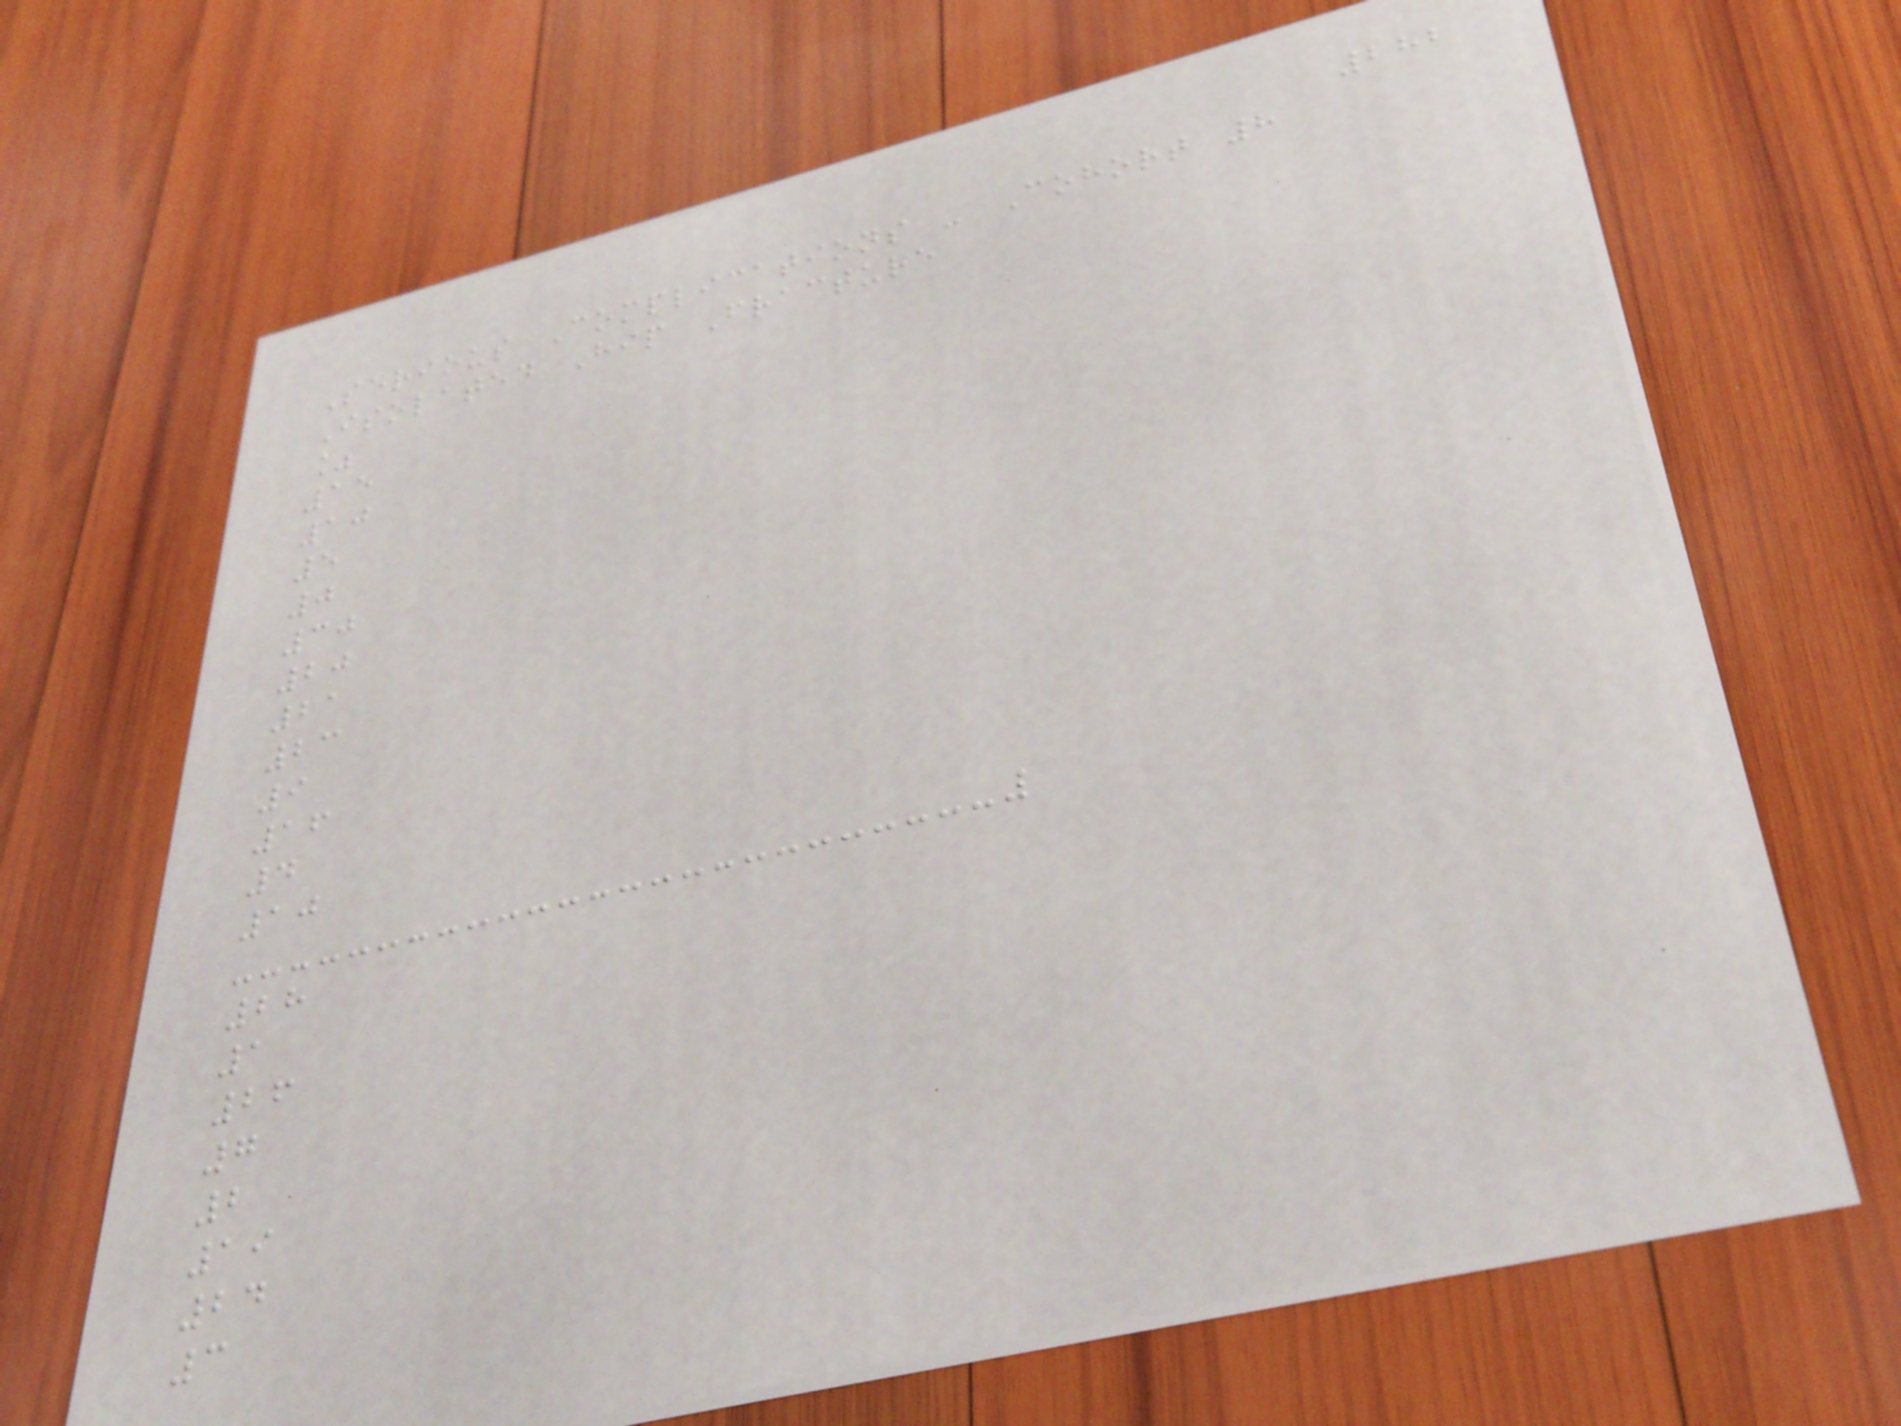282
Serious Complications - Cohort 8
Isolated Hip Fracture
%
15
10
5
0
30
20
21
23
9
16
4
10
28
1
26
7
2
19
24
3
